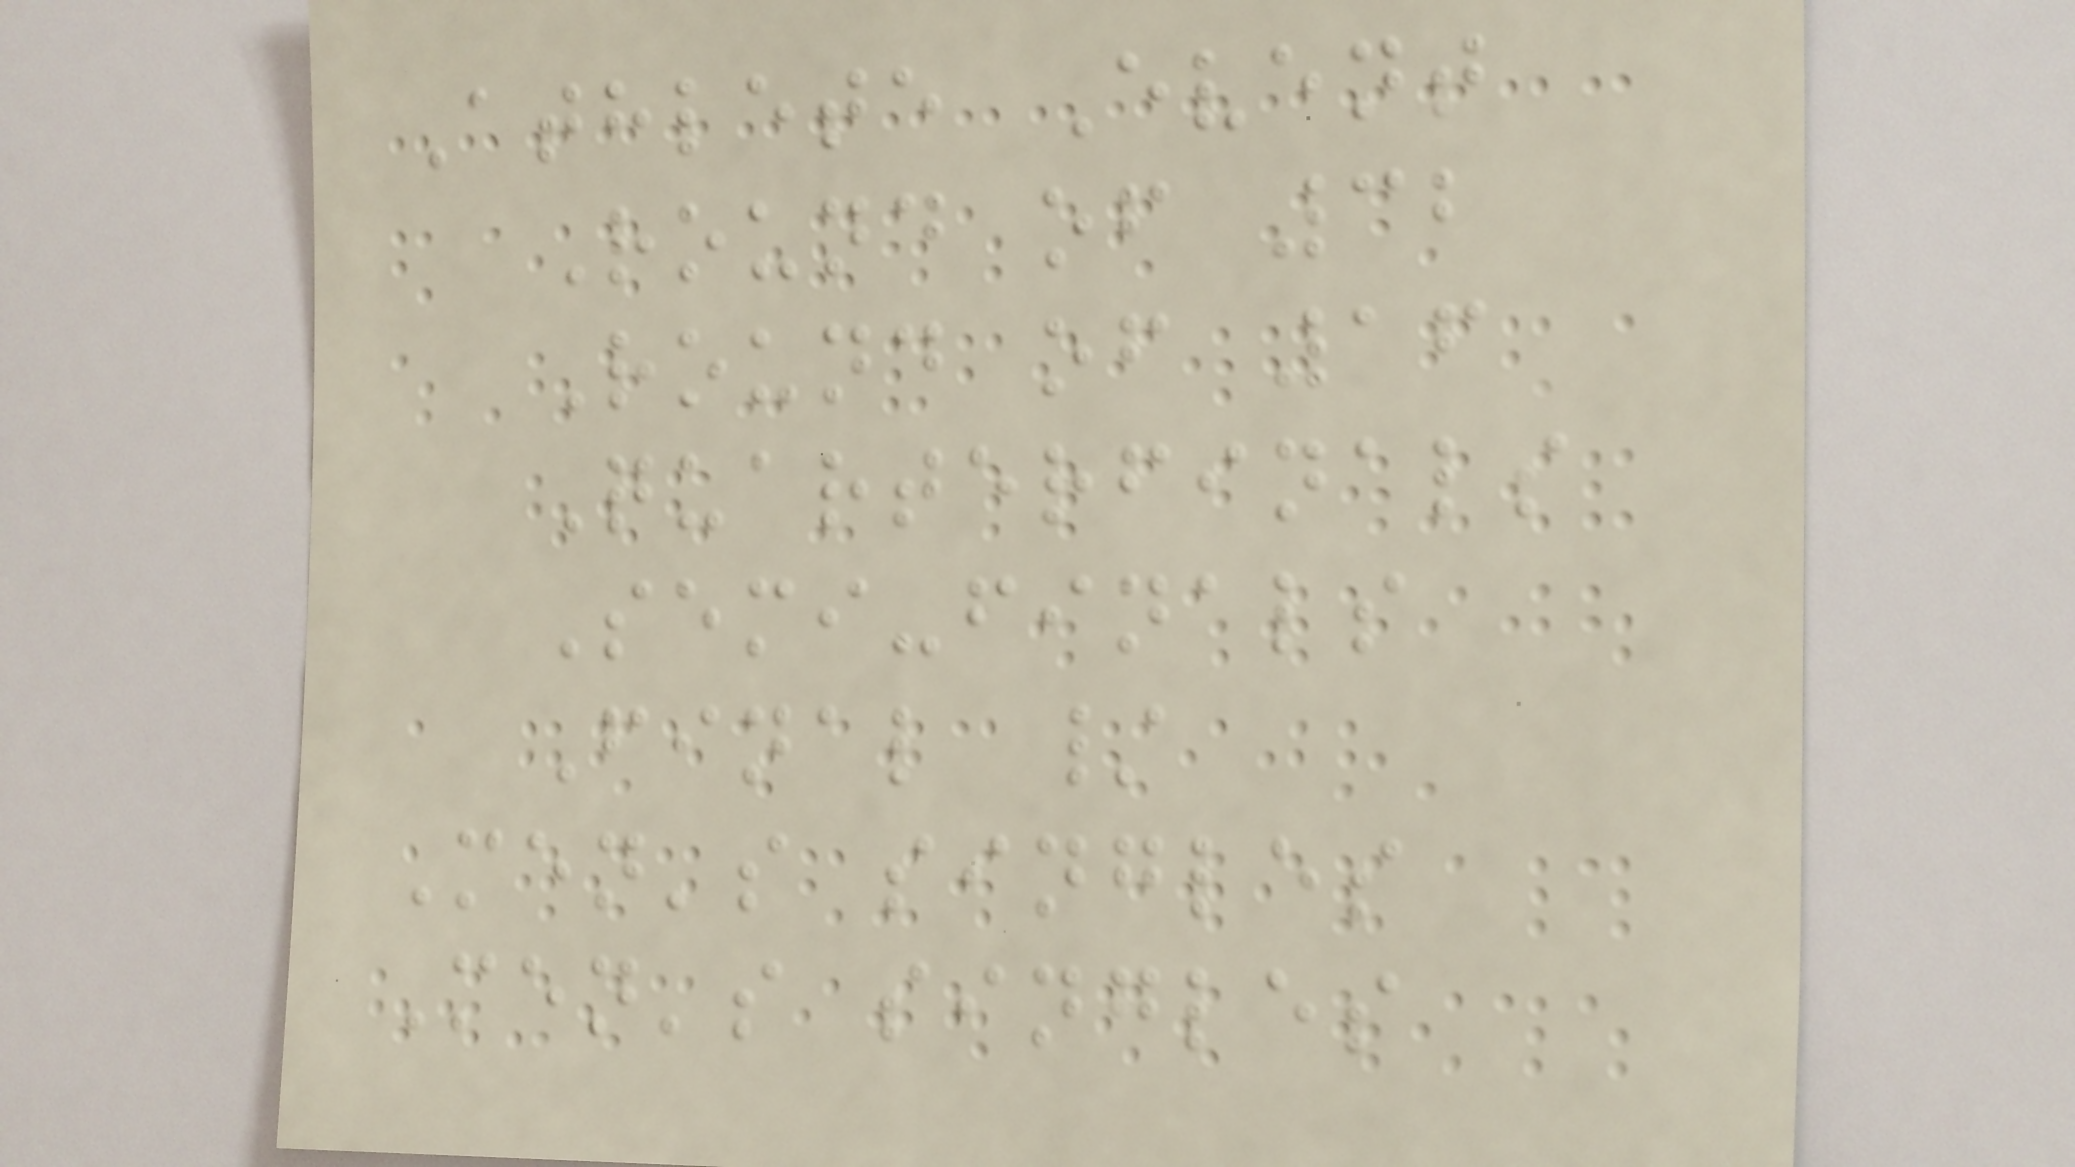Athlete Event
Round of 32
Round of 16
Quarterfinals
Semi-finals
Final /
Men's singles
Men's singles
